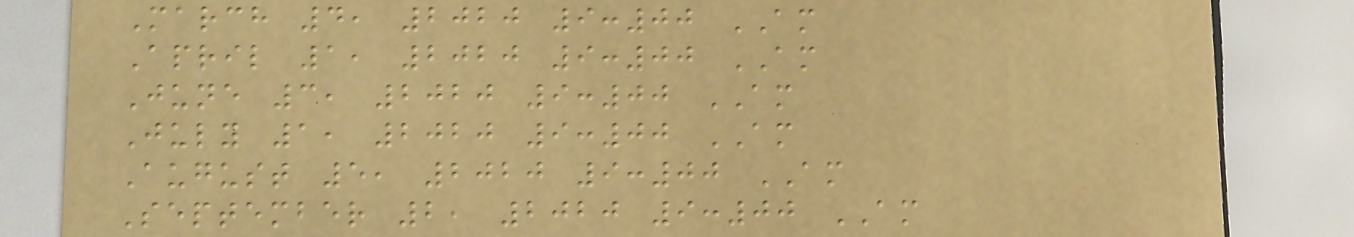March 4, 2020 9:00 AM
April 1, 2020 9:00 AM
June 3, 2020 9:00 AM
July 1, 2020 9:00 AM
August 5, 2020 9:00 AM
September 2, 2020 9:00 AM
